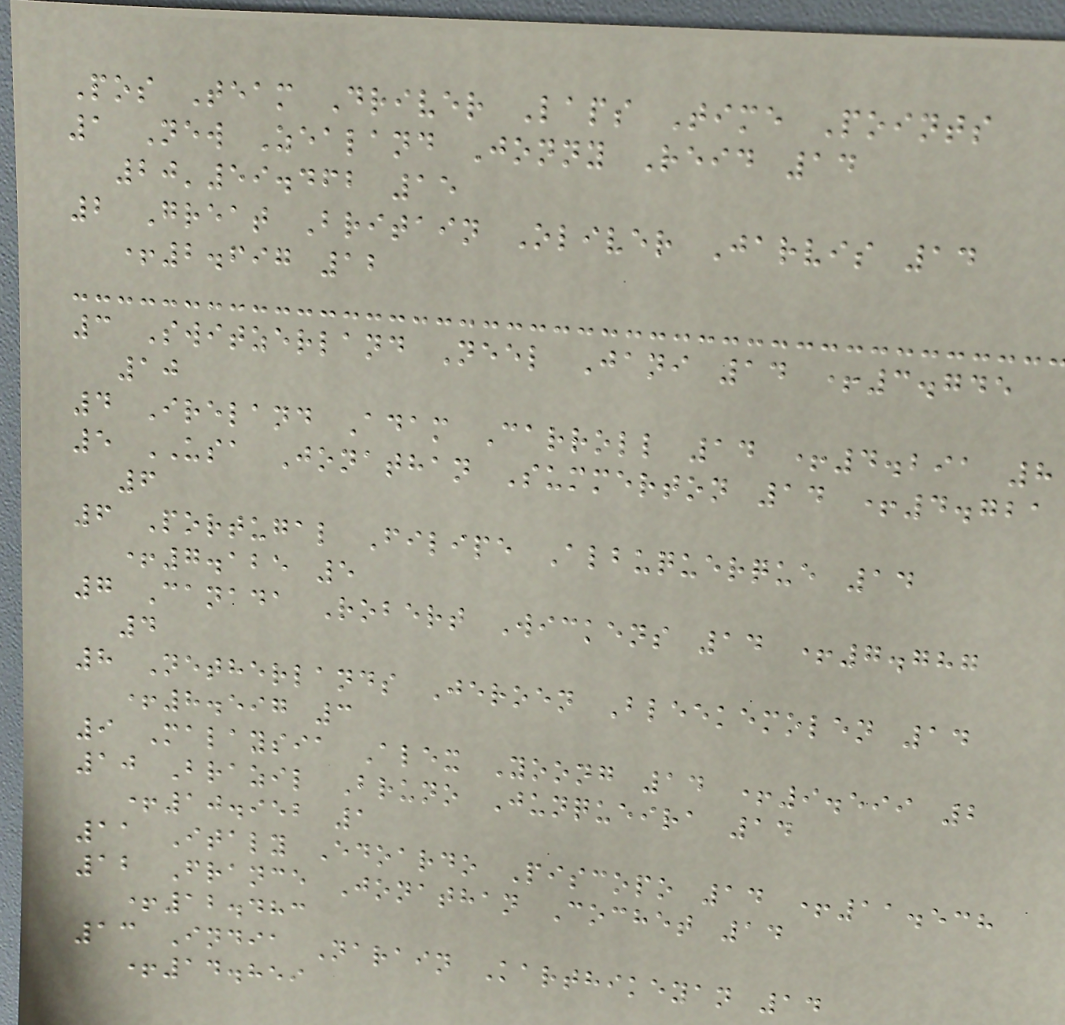Pos Team Driver Laps Time Points
1 New Zealand Jonny Reid 14
20'59.462 15
2 Great Britain Oliver Jarvis 14
+2.697 12
3 Switzerland Neel Jani 14 +3.745
10
4 Ireland Adam Carroll 14 +4.291 8
5 USA Jonathan Summerton 14 +4.721
6
6 Portugal Filipe Albuquerque 14
+7.125 5
7 Canada Robert Wickens 14 +7.787
4
8 Netherlands Jeroen Bleekemolen 14
+8.597 3
9 Malaysia Alex Yoong 14 +9.599 2
10 Brazil Bruno Junqueira 14
+10.952 1
11 Italy Edoardo Piscopo 14 +11.538
12 France Jonathan Cochet 14
+12.483
13 India Narain Karthikeyan 14
+14.859
